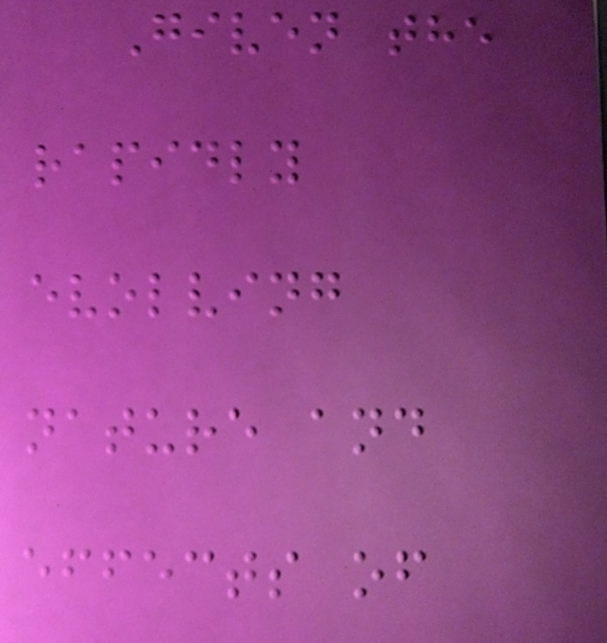Given the
rapidly
evolving
nature and
effects of
